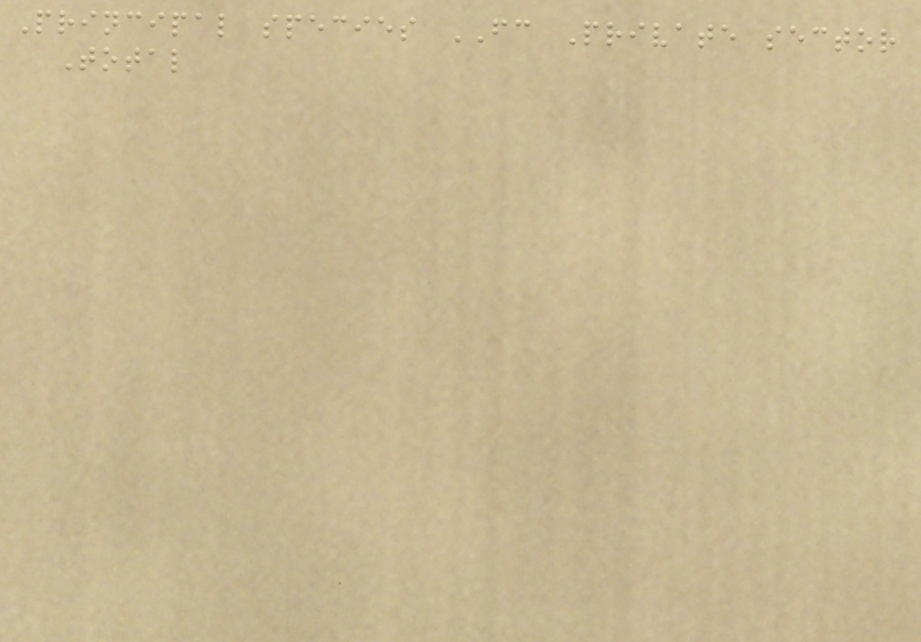Principal species FC Private sector
Total
